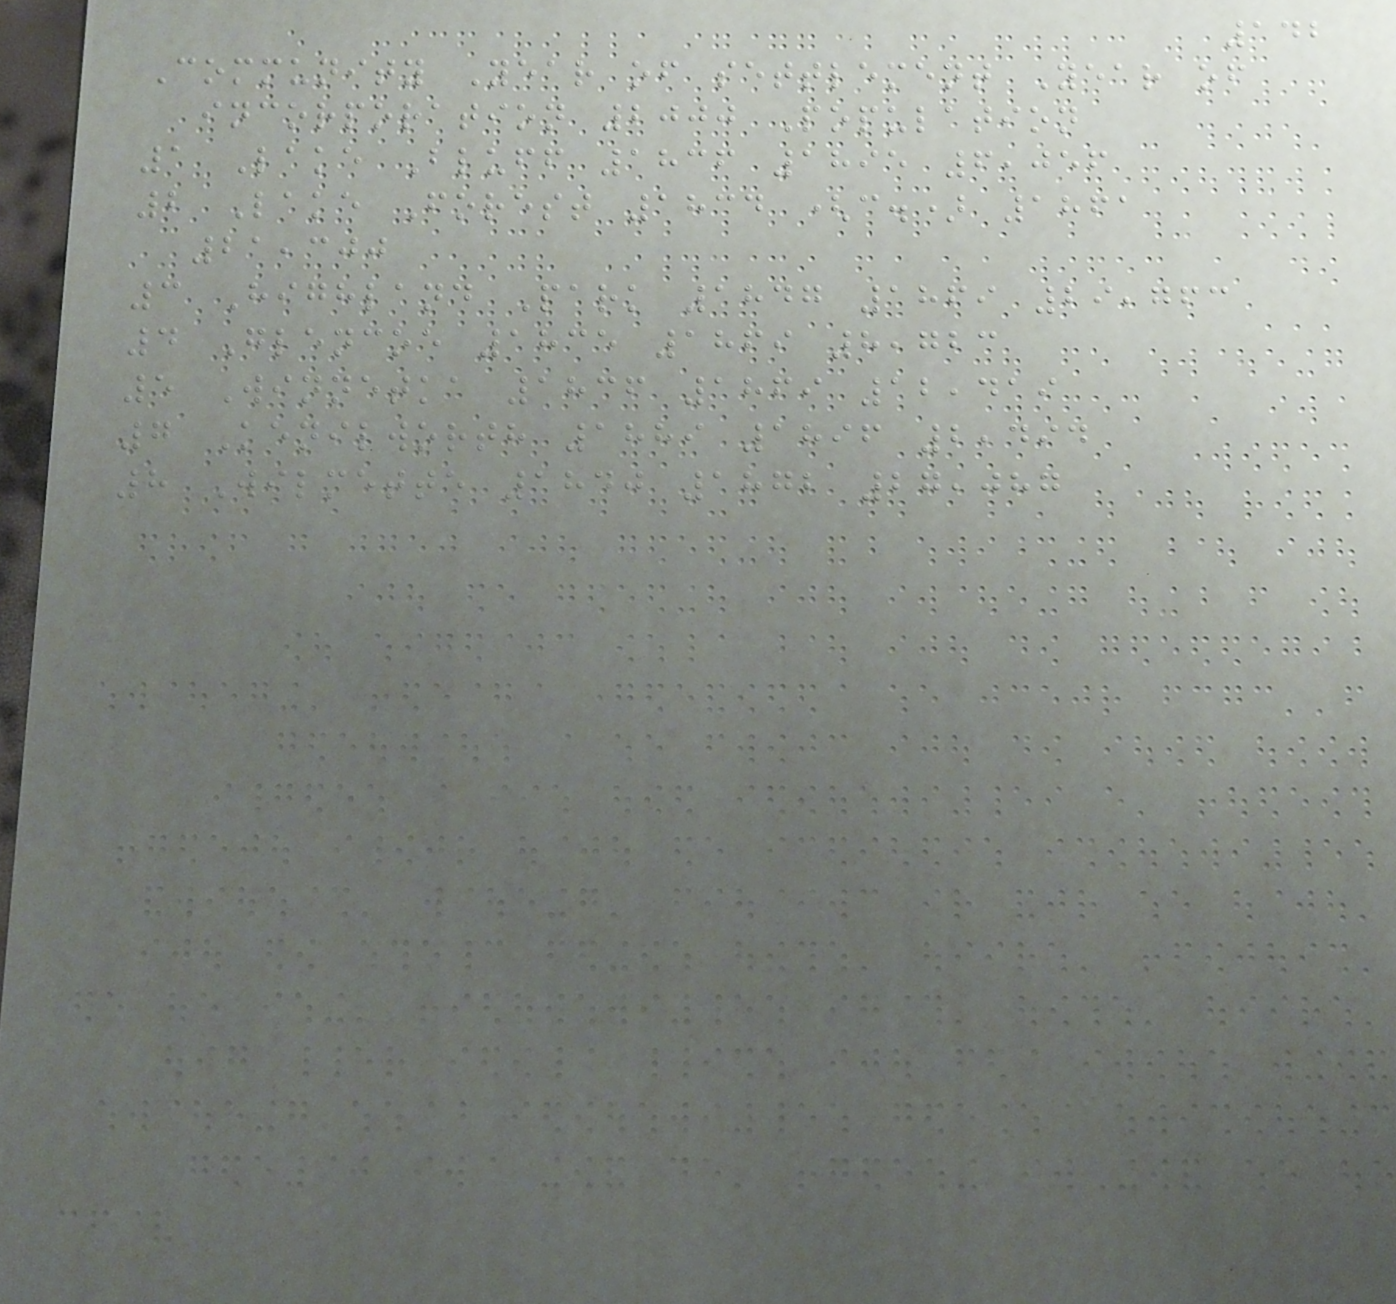142
Community Year of settlement Year of
incorporation 2000 Population
1 Lake Bluff 1836 1895 6,056
2 Lake Forest 1834 (c.) 1861
21,300
3 Highland Park 1847 1869 29,763
4 Glencoe 1835 1869 8,723
5 Winnetka 1836 1869 12,419
7 Kenilworth 1889 1896 2,494
8 Wilmette 1840 1872 27,087
